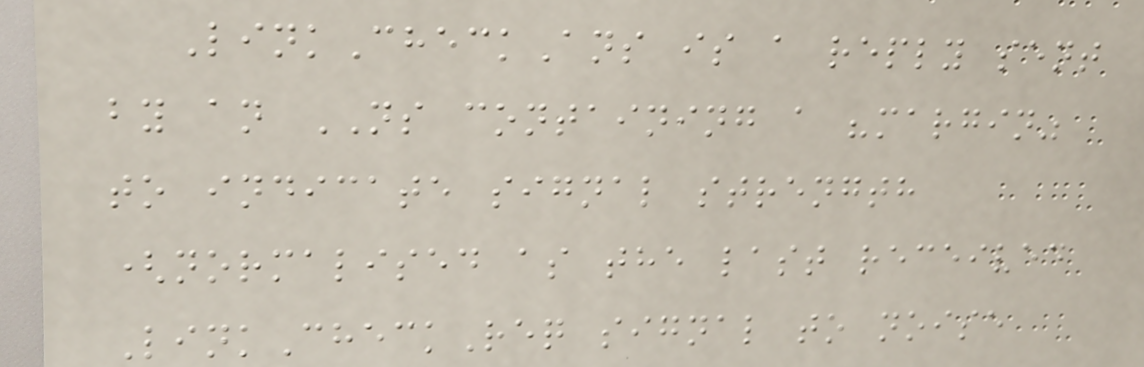LinkCheckAns is a reply sent
by an NS containing a "margin"
to indicate signal strength
(normalised as the last received
LinkCheckReq signal to noise
